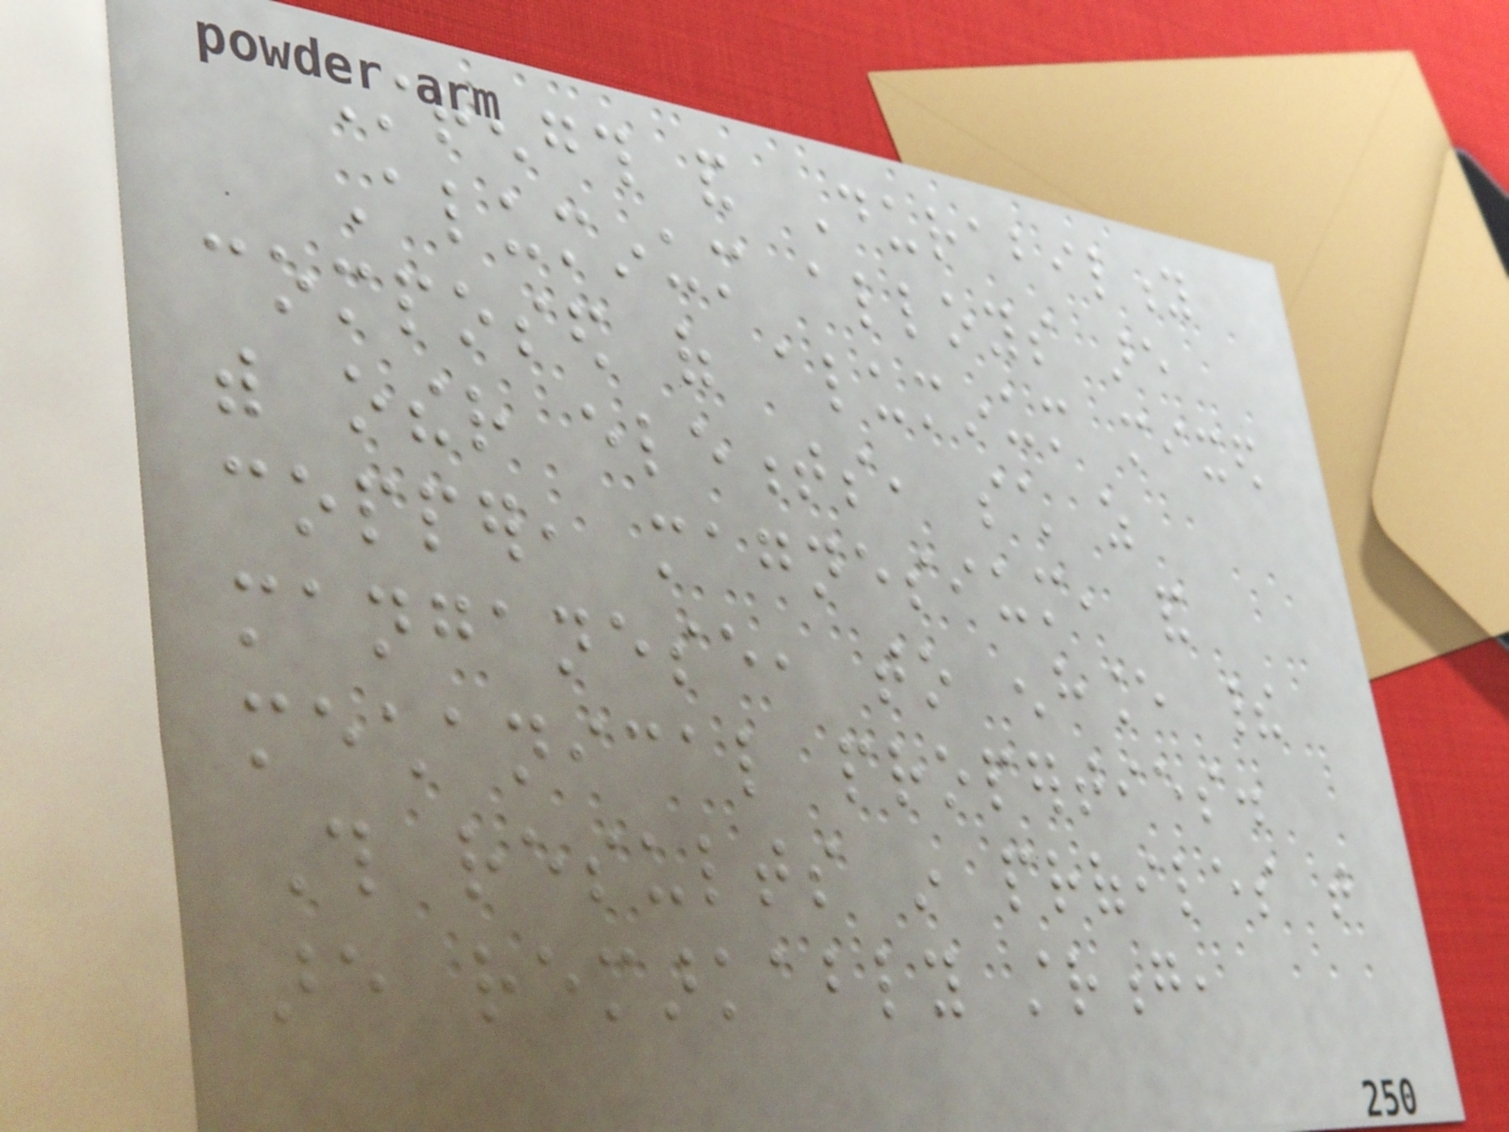Strength and Durability
Aluminum alloys are
composed of aluminum mixed
with other elements, such as
copper, magnesium, and
manganese, to enhance their
mechanical properties.
This results in profiles that
are remarkably strong,
